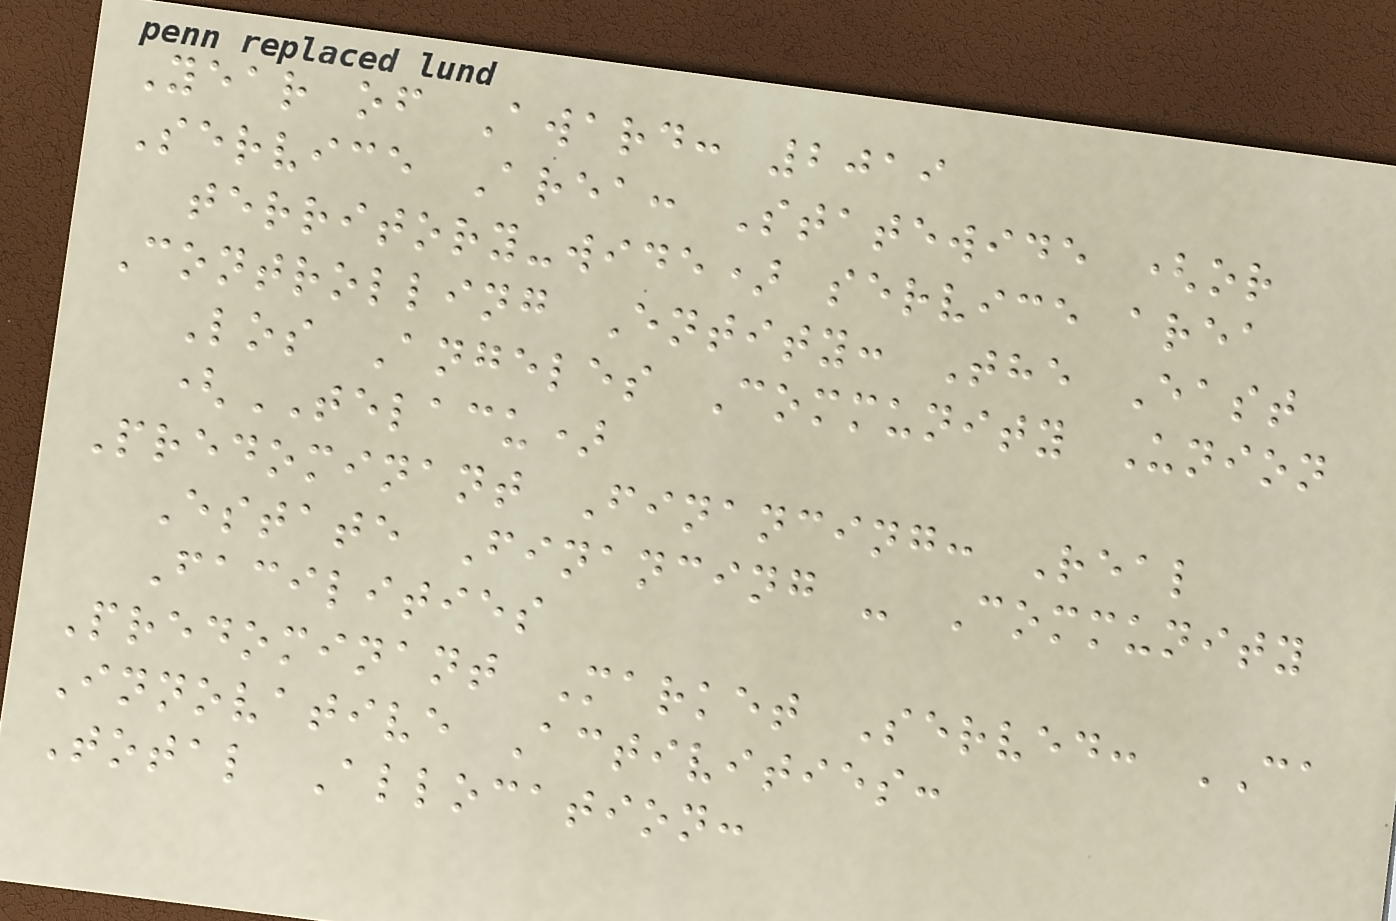Year of Award: 2019
Service Area: Statewide (or
territory-wide) service area
Controlling Entity: The East
Los Angeles Community Union
(TELACU)
Predominant Financing: Real
Estate Financing - Community
Facilities
Predominant Market Served: CA
Innovative Activities:
Total Allocation:
